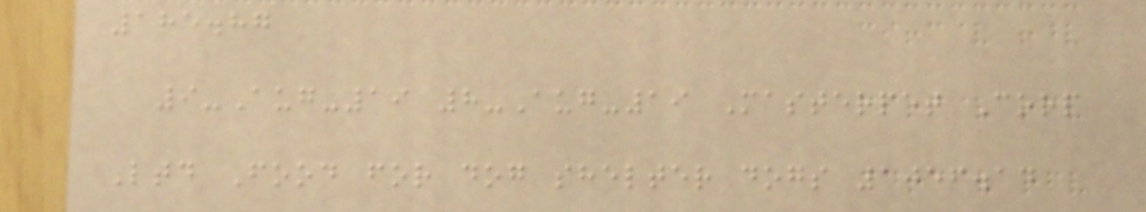185.87
9-Aug-19 8-Aug-19 Masterpet Corp
Ltd Food for dog shelter dogs 1056.14
